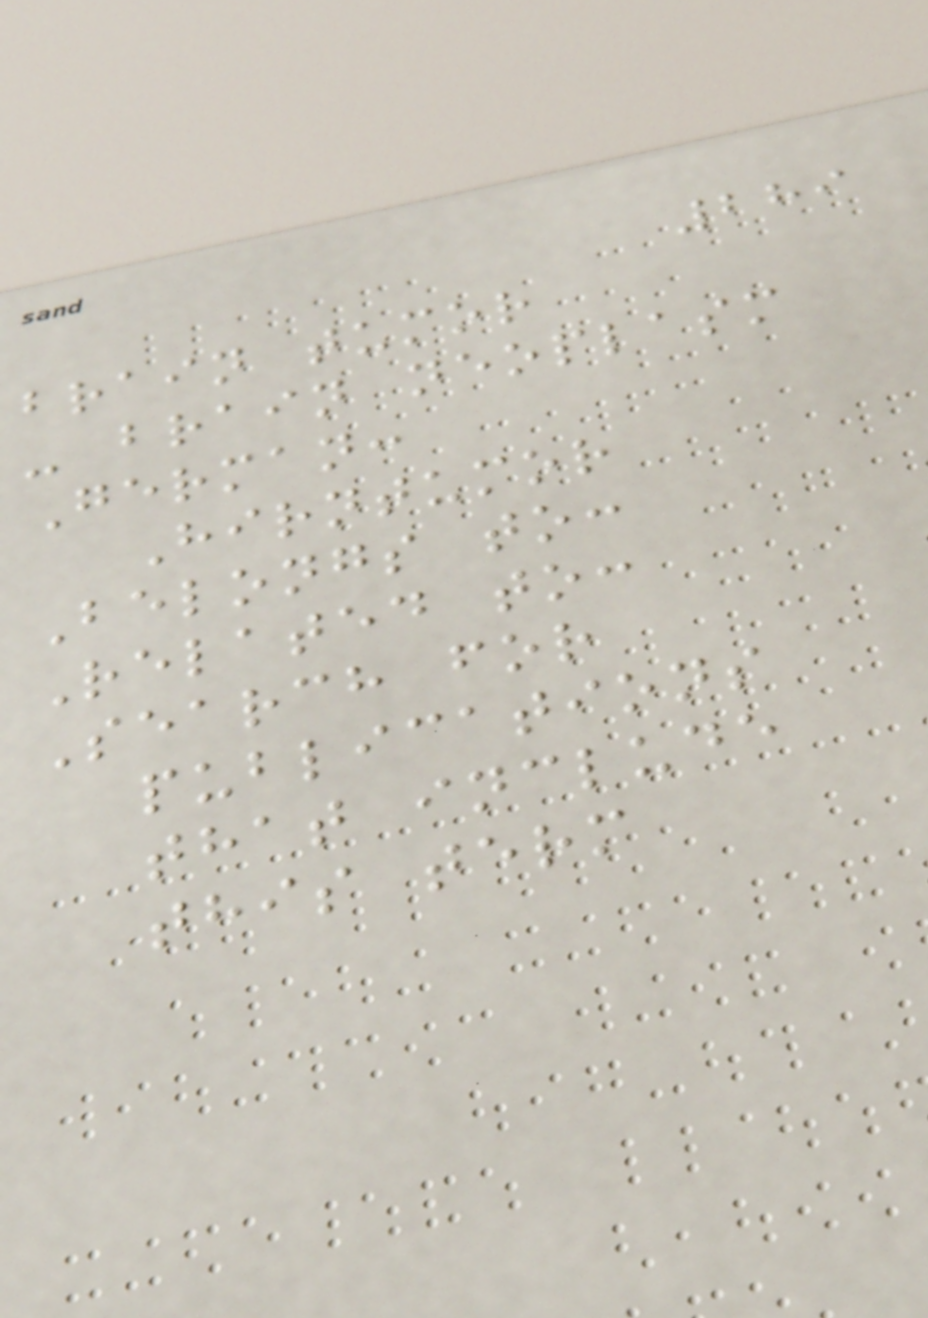289
brain tumor
- brain neoplasm
German:
Hirntumor
Belongs to:
Related to:
Search for
publications
that include
this term
